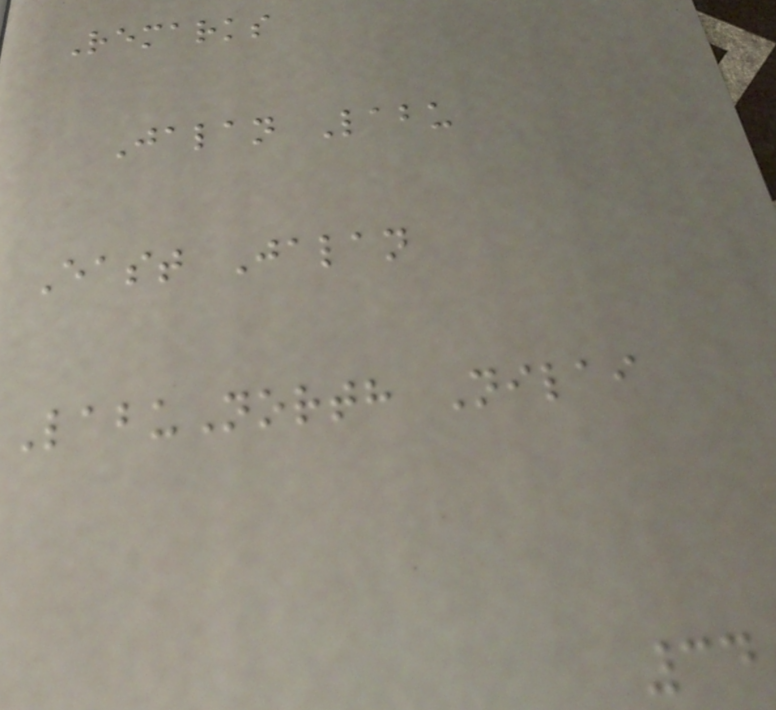Remarks
Jalan Labu
East Jalan
LabuNorth Nilai
34
